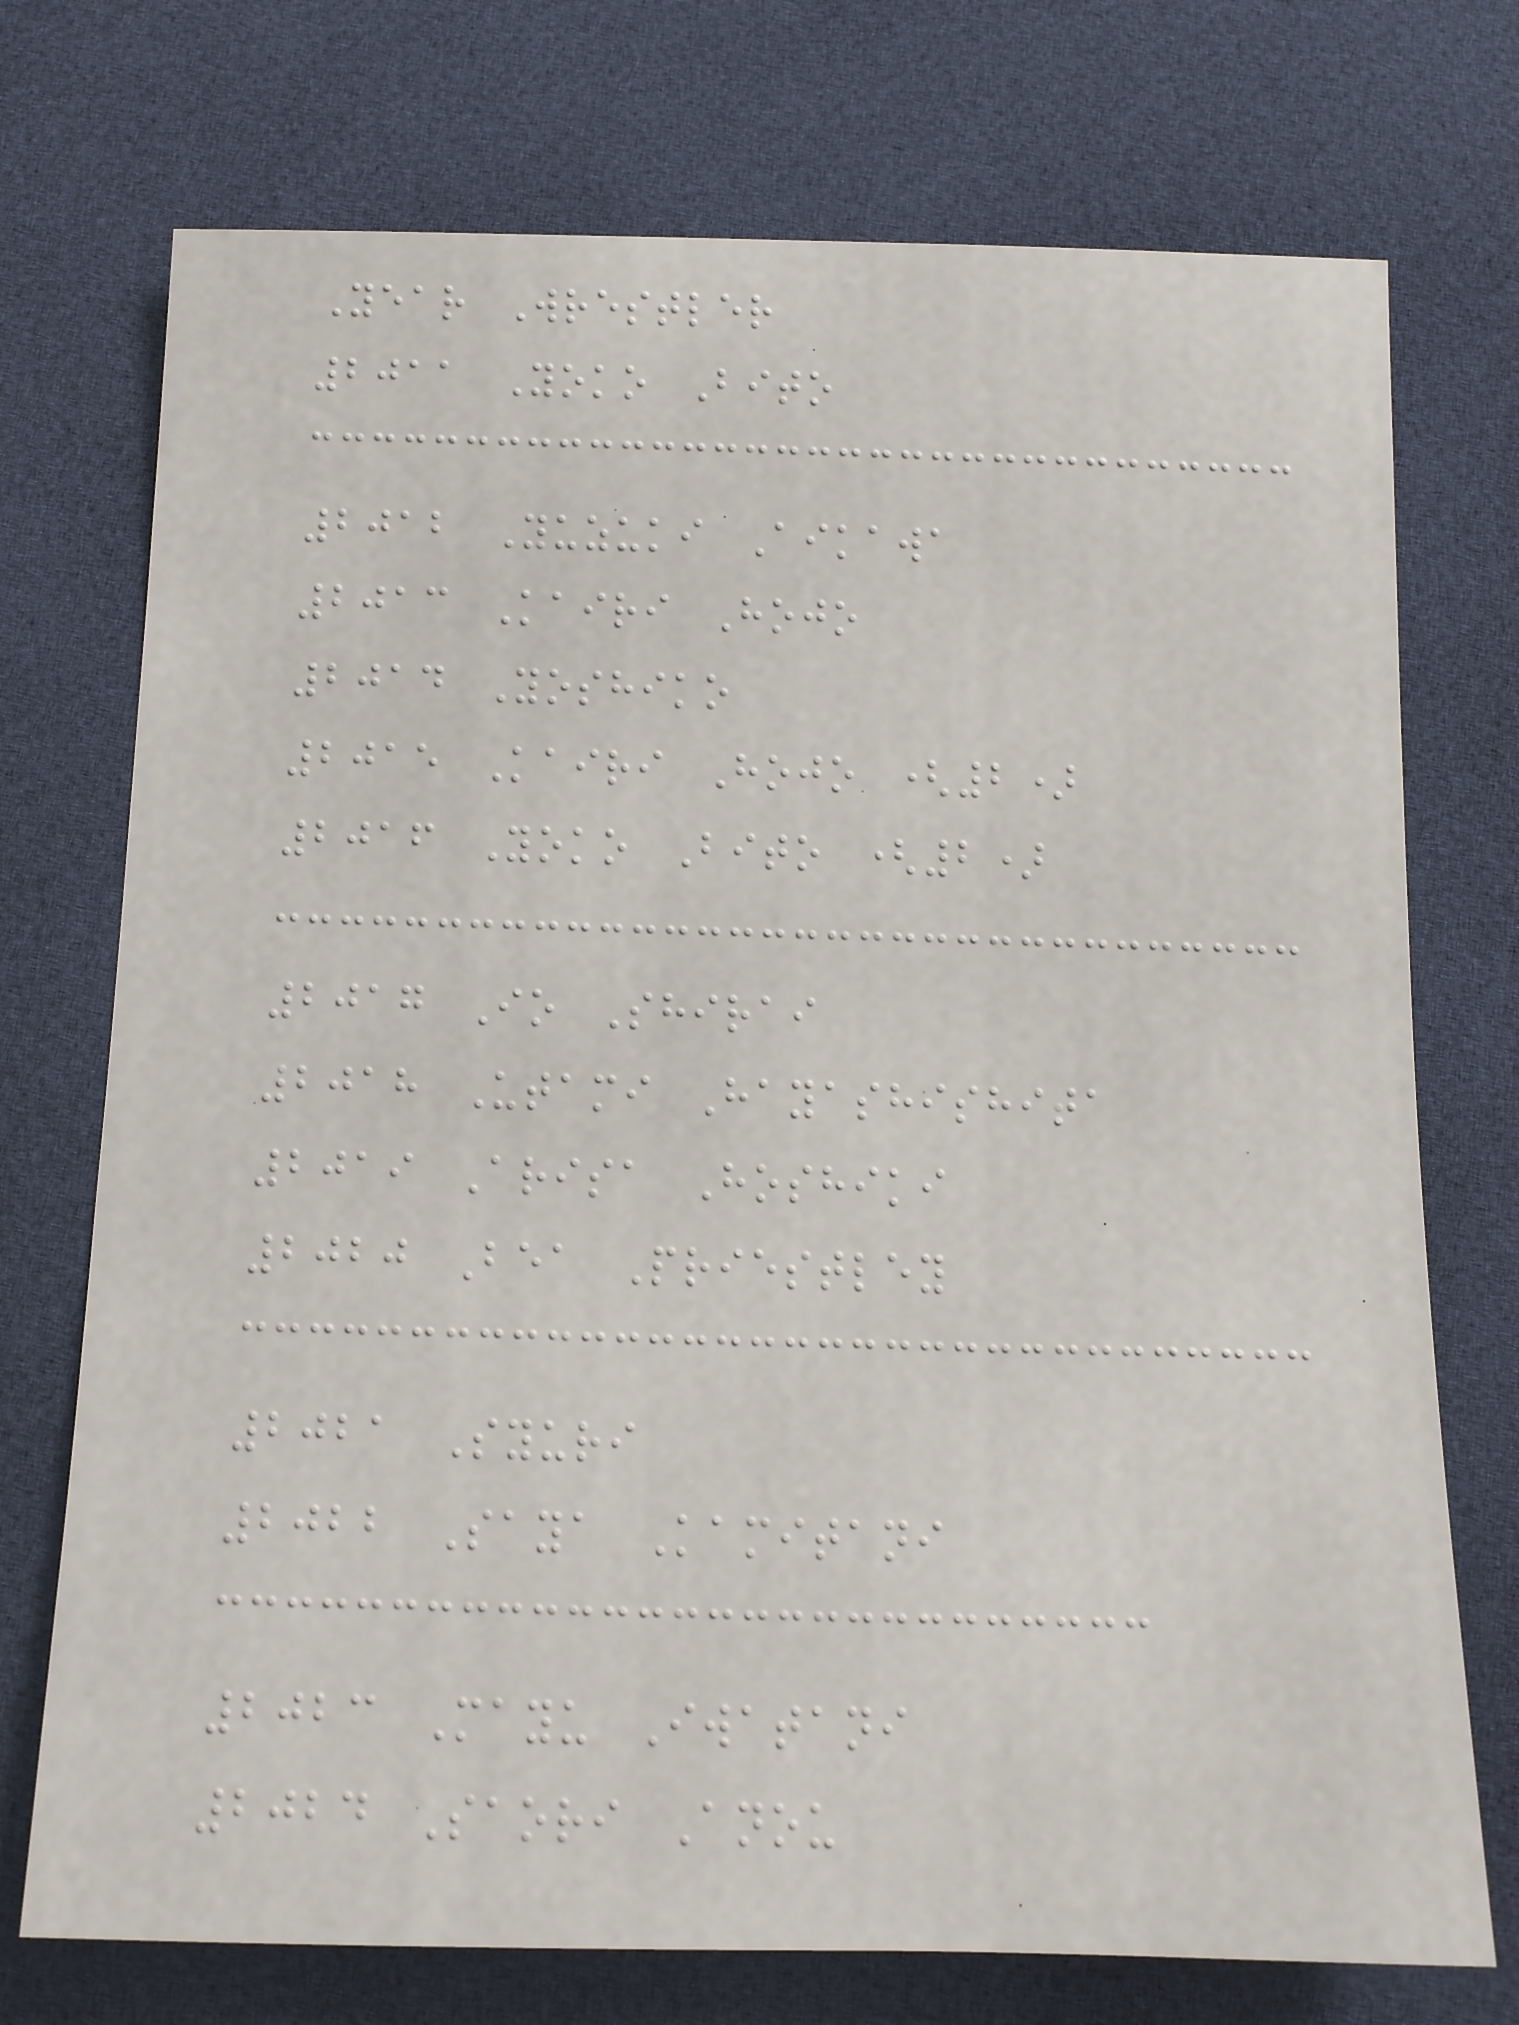Year Wrestler
2011 Yoko Bito
2012 Yuzuki Aikawa
2013 Kairi Hojo
2014 Yoshiko
2015 Kairi Hojo (2)
2016 Yoko Bito (2)
2017 Io Shirai
2018 Utami Hayashishita
2019 Arisa Hoshiki
2020 Bea Priestley
2021 Syuri
2022 Saya Kamitani
2023 Mayu Iwatani
2024 Saori Anou
